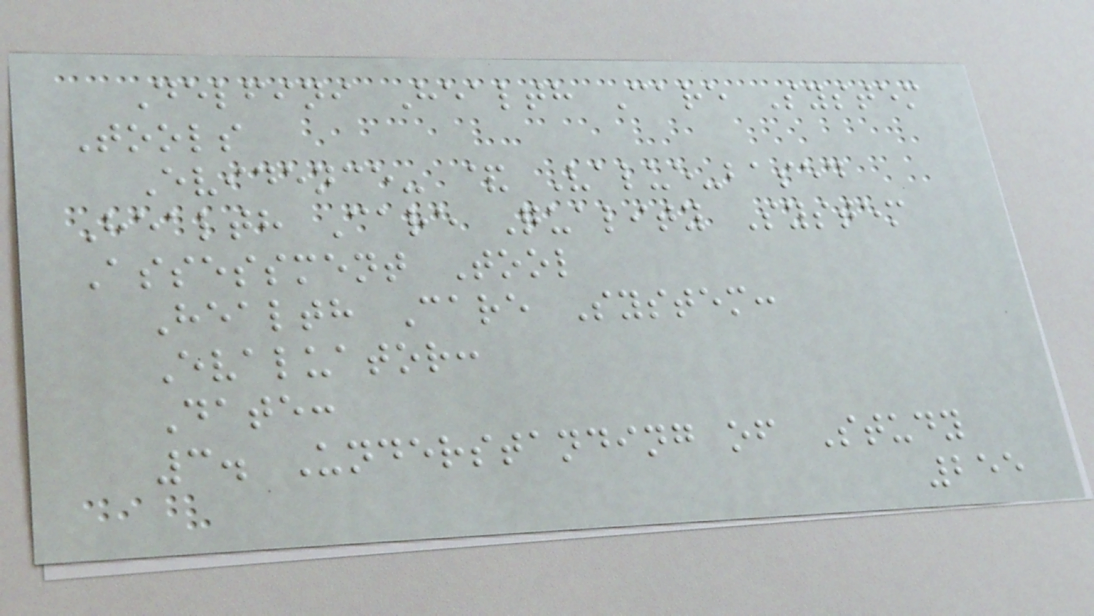Delfini Health Care System
Tools
Evidence- & Value-based
Health Care Quality System
Assessment Tool
Health Care System:
Evaluator:
Date:
3. Understanding of Study
255
